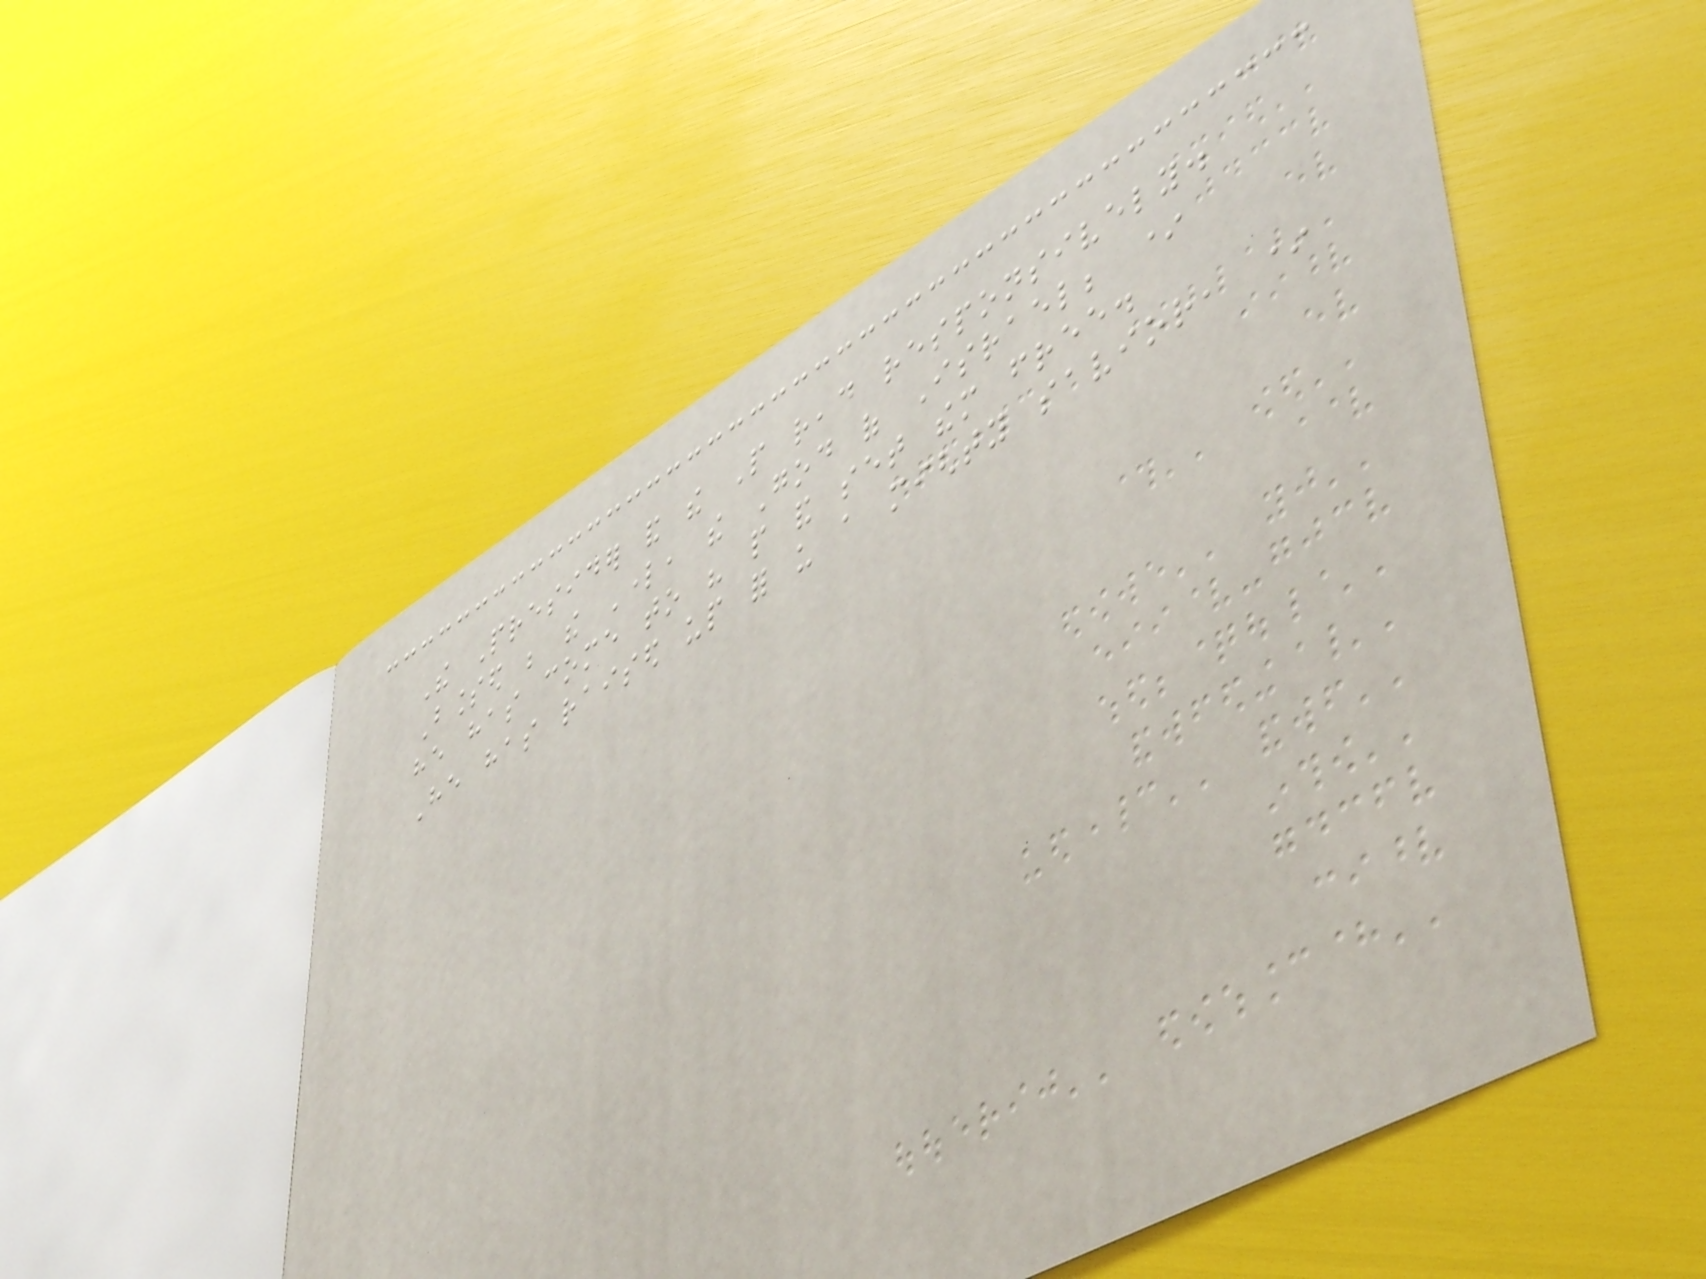The Presider and the People read responsively.
Blessed be the Lord, the God of Israel; *
he has come to his people and set them free.
He has raised up for us a mighty savior, *
